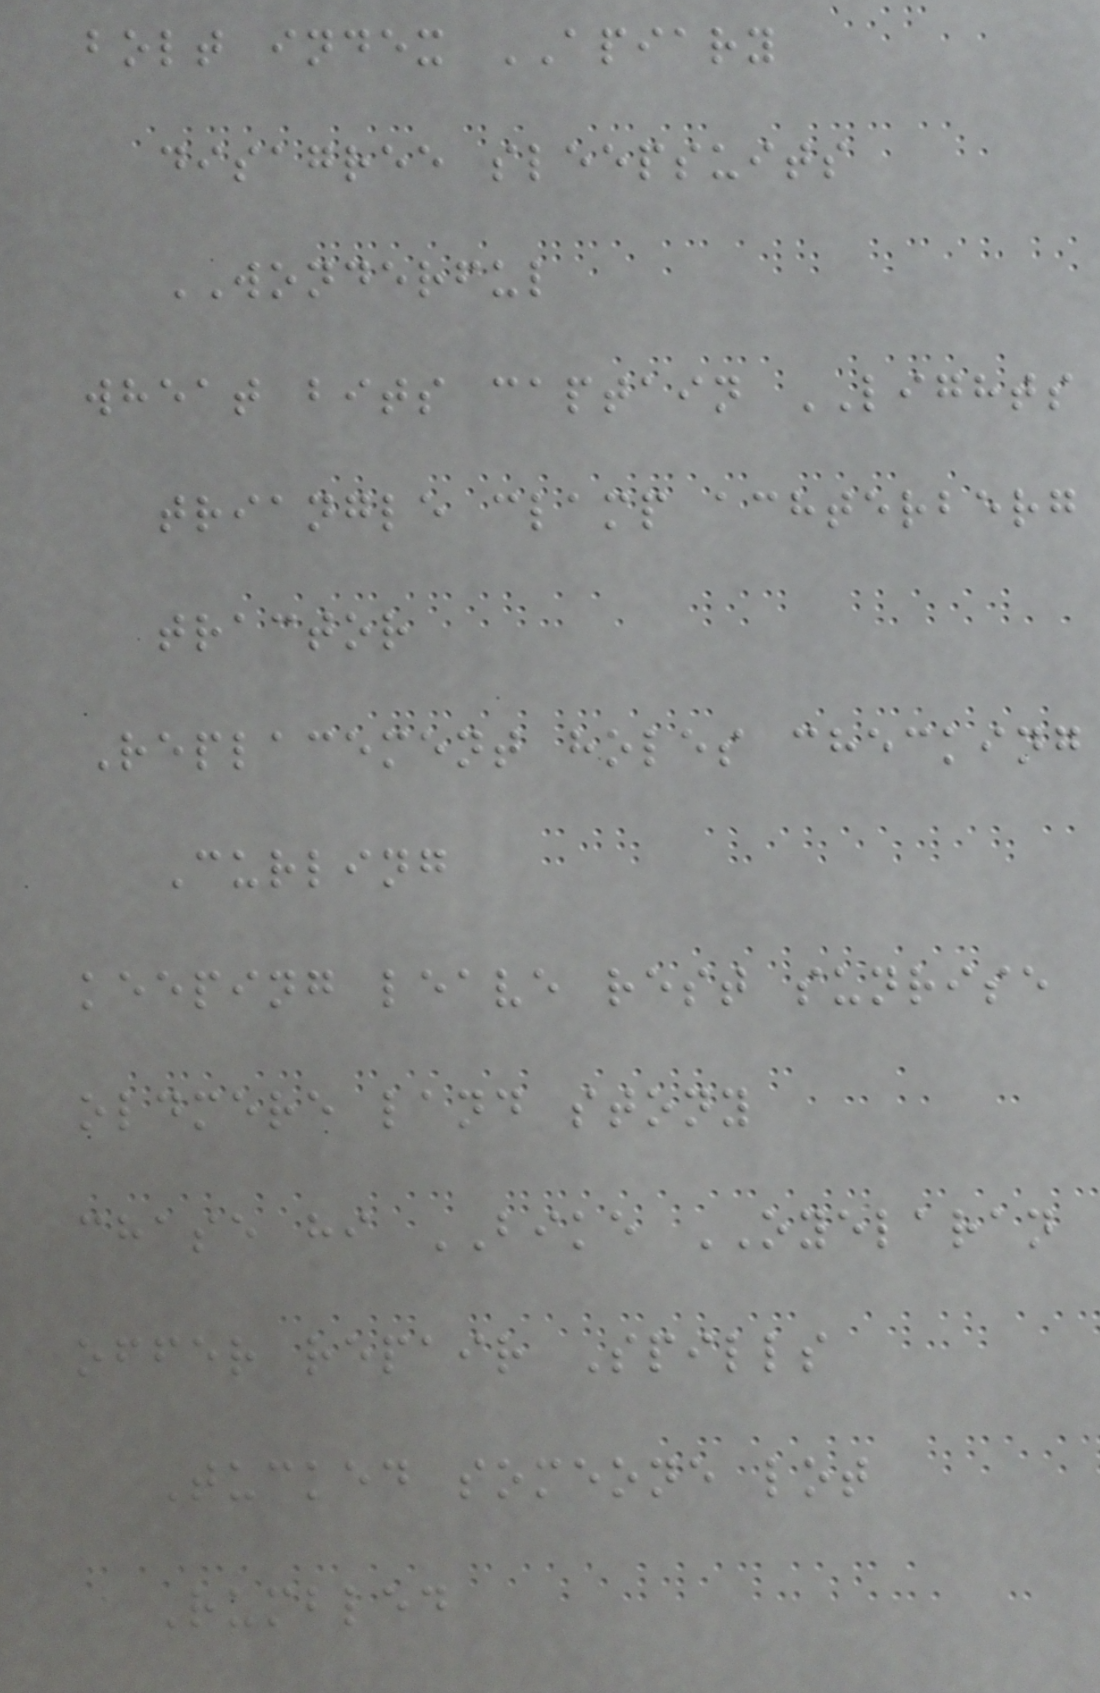bolt index APIARY
disagree sleepsuits
WONDERFUL
wheat bits captain LIGHTS
triangle clamp achterberg
tractor
Replacement holes checking
Curling
keeping leave rest sunrise
oldmere land stony
chase hi BIKE OYELARAN
offer repair Spills
Tucked someone lot
Rumbled
